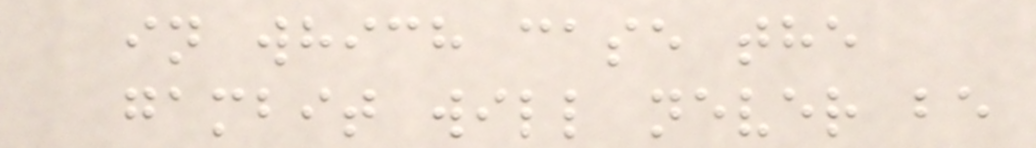in which case the
gambit will never be
